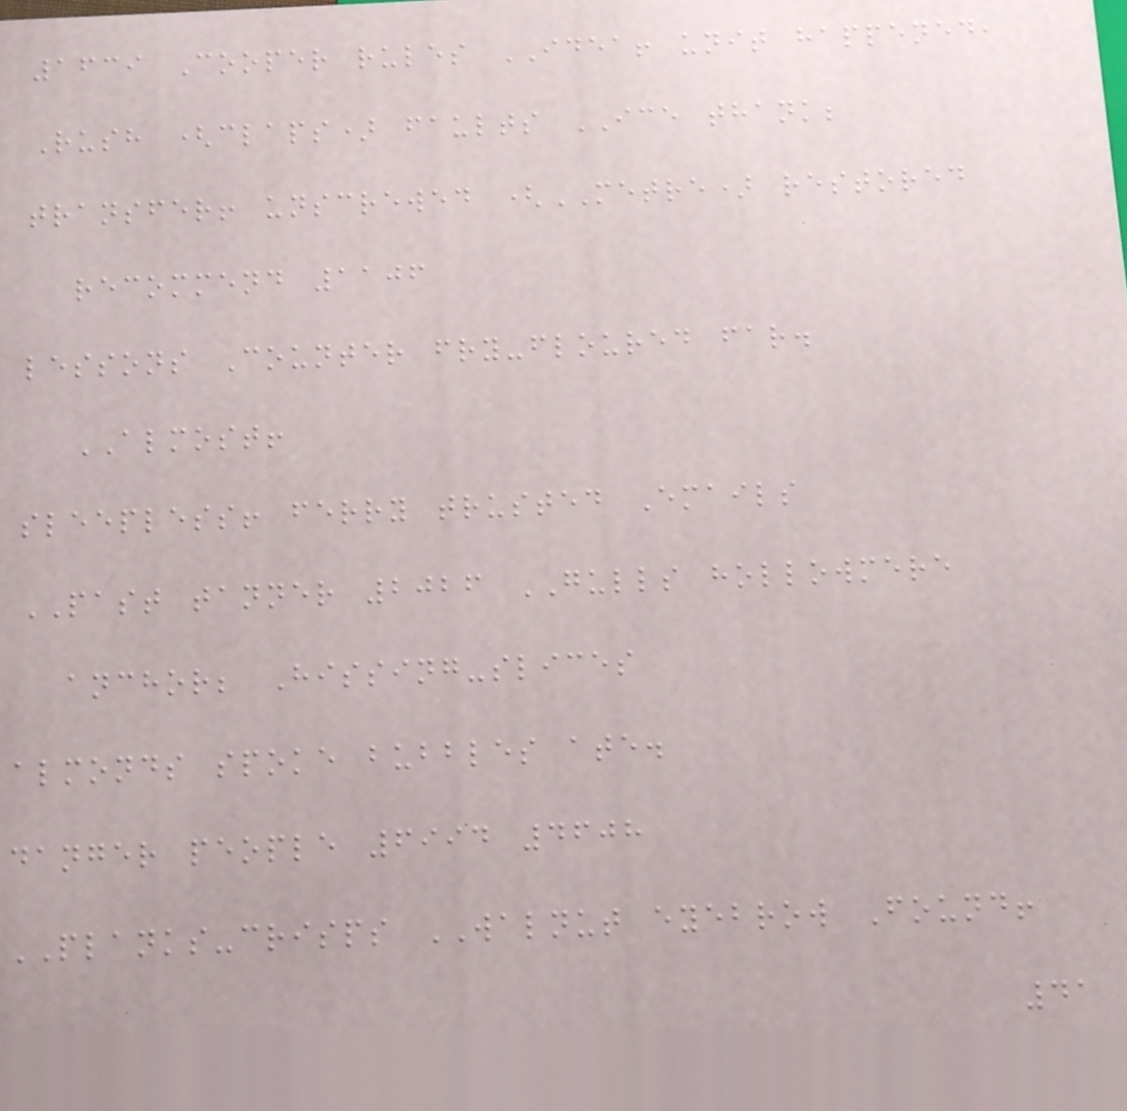1639 Cooper rules IDEA! unit happened,
Rush (claps) faults ICE thank;
transfer! unscrewed (METRE) restored
recommend 1106
lessons Counter fry-floured far.
ALMOST!
sleepless! ferry trusted Emails
PAST tanner 2026 GULLS hollowmere
anchor; Hissing-slices
almonds spoke bubbles ate.
danger people 6994 4608
PLANKS-crisps WALNUT eyebrow Found!
41
